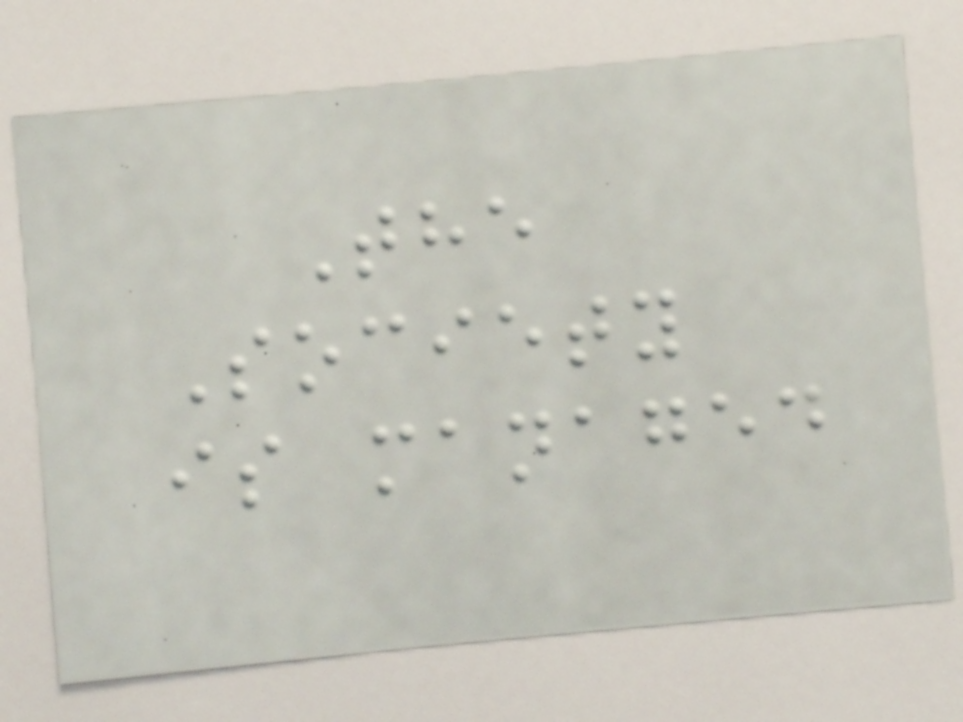The
Society
is managed
